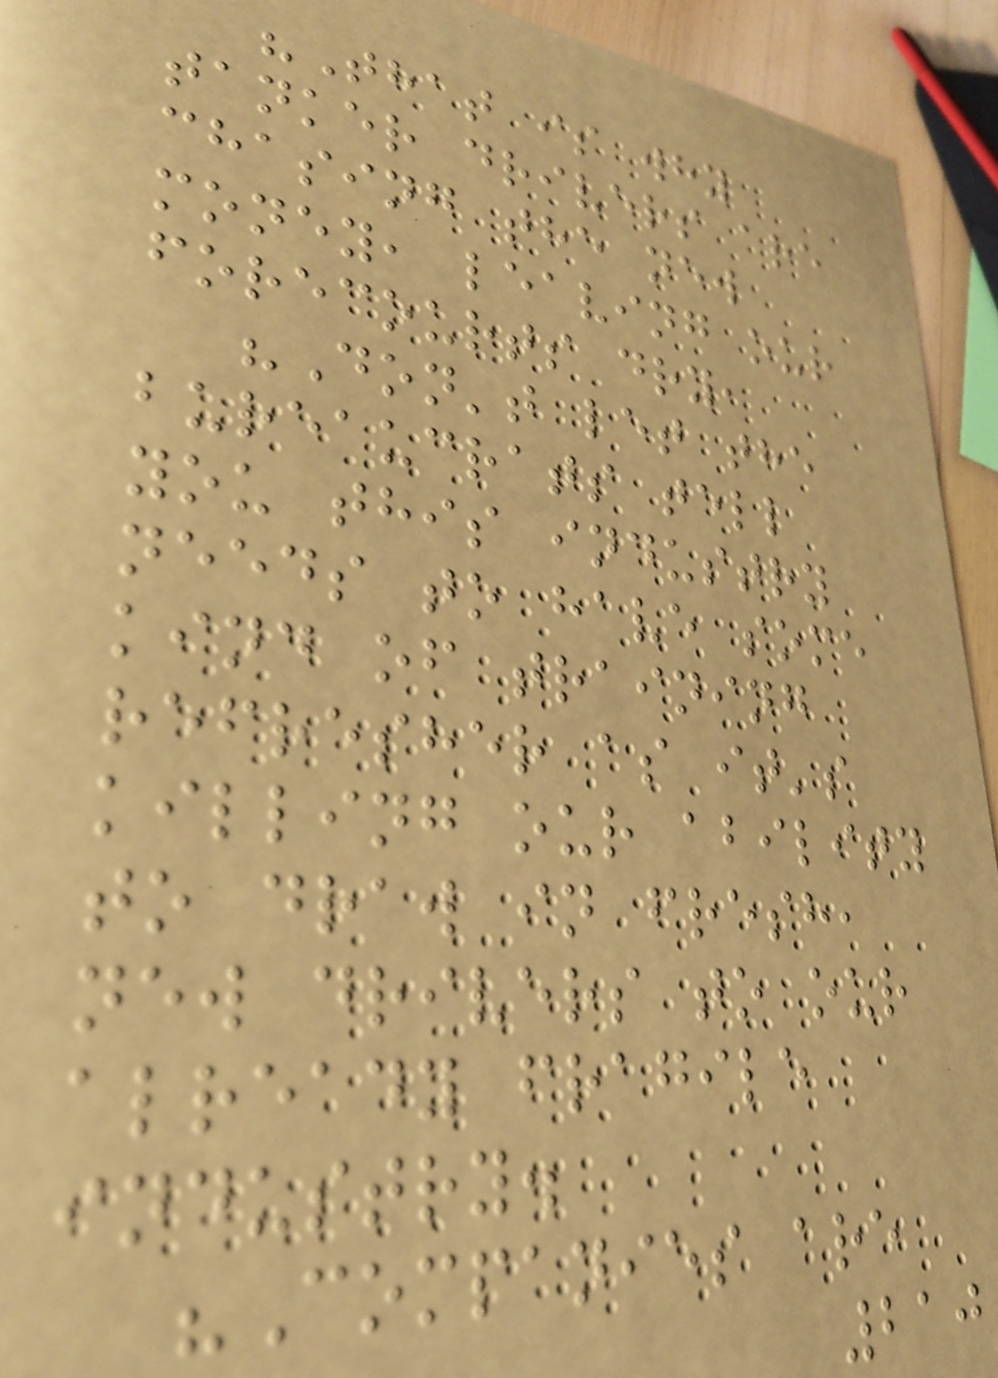"That is why
tanker drivers are
chasing the new
money, leaving our
forecourts dry,
"Don't let the
bureaucrats tell
you this industry
needs to have some
kind of training
refresher as it's
killing our ability
to draw in fresh,
new drivers to our
already fragile
industry.
"Companies are
210
